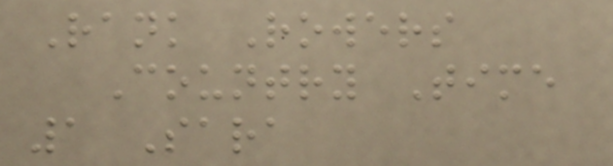Rank Rowers
Country Time
1 Sara
